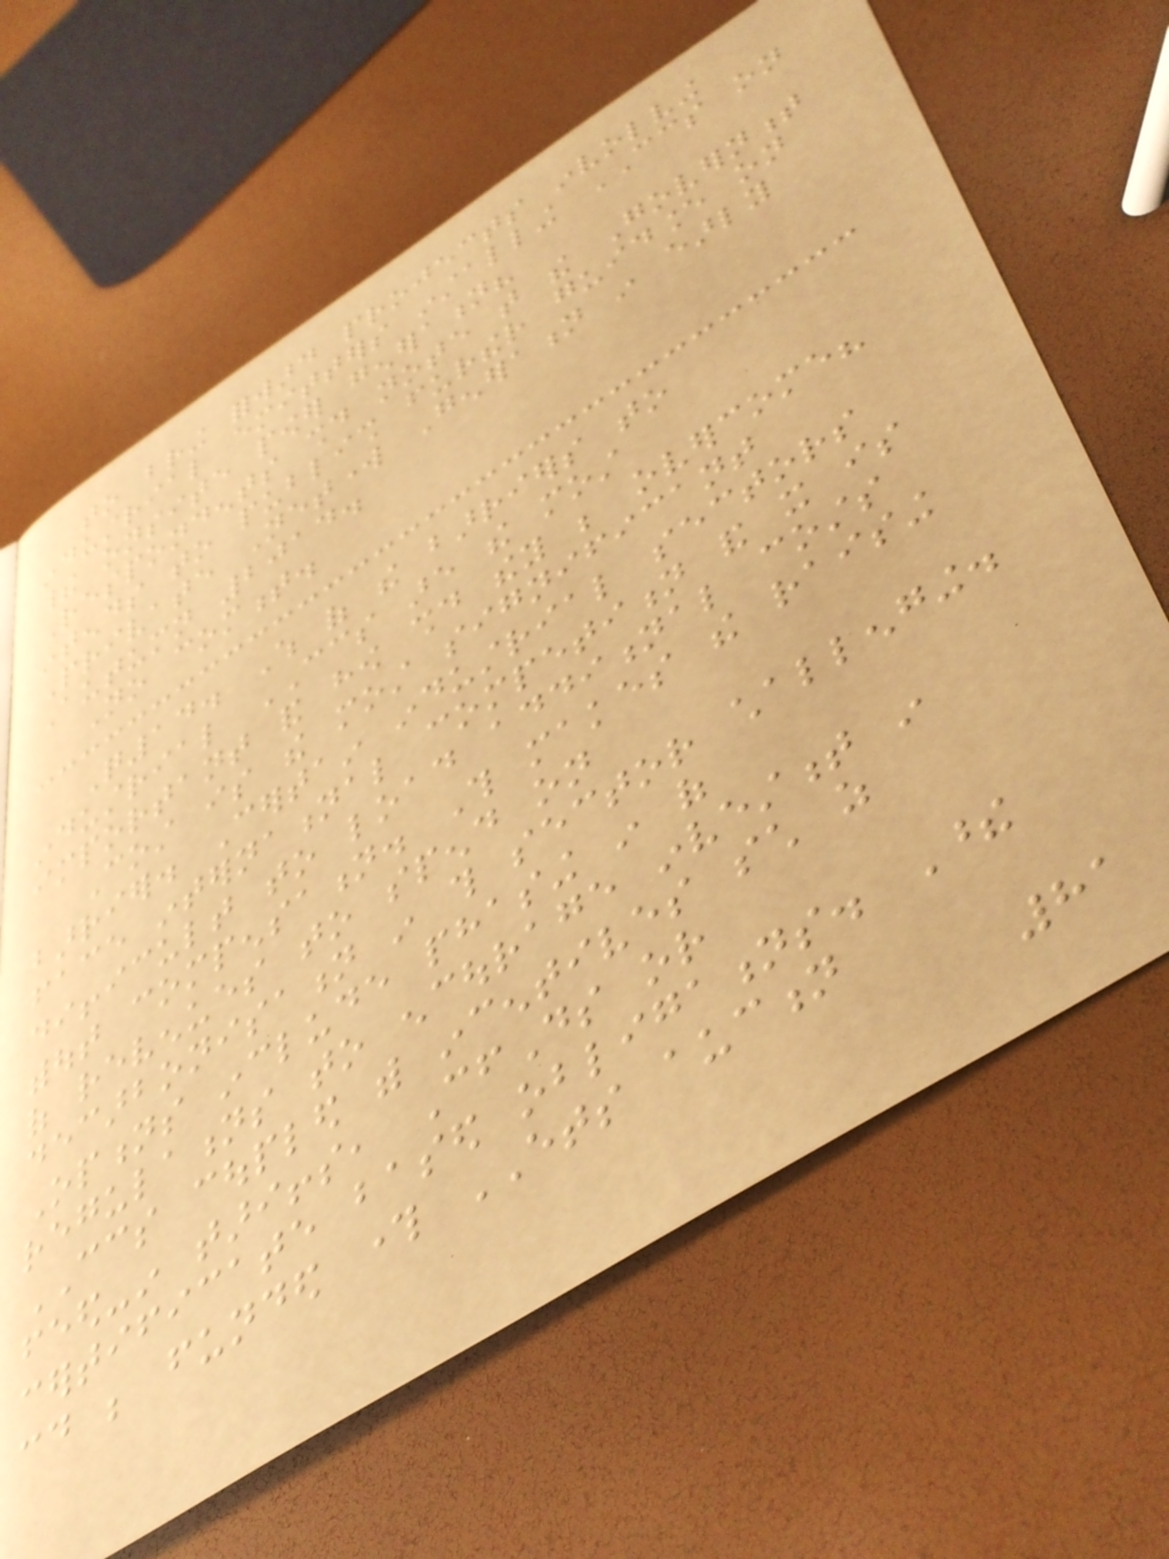to bring forward projects involving
industrial emitters installing CCS on
their onsite power generation?
Respondents should note that the Government
intends to publish further guidance on
Private Network Generation in early
Autumn 2014.
No comment.
Q14. Which of the barriers to
industrial CCS are the most
important and how should they be overcome?
Cost is the most significant
barrier. Certain industrial sectors
face international competition and it is
difficult to load additional costs
without compensation. This makes the raising
of revenues to spend on
decarbonisation in this sector challenging.
Options include phasing in of
regulations to encourage investment in
CCS coupled with incentives such as
feed-in tariffs, CfDs or
certificate based obligations. These
could be funded through ETS auction
81
